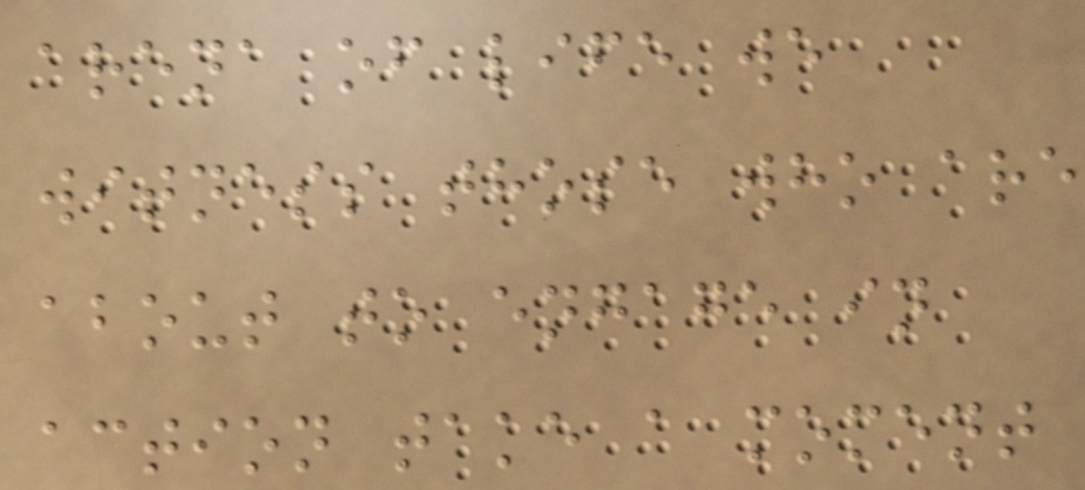arena of life we
witness those who are
about to engage in
action take a moment
